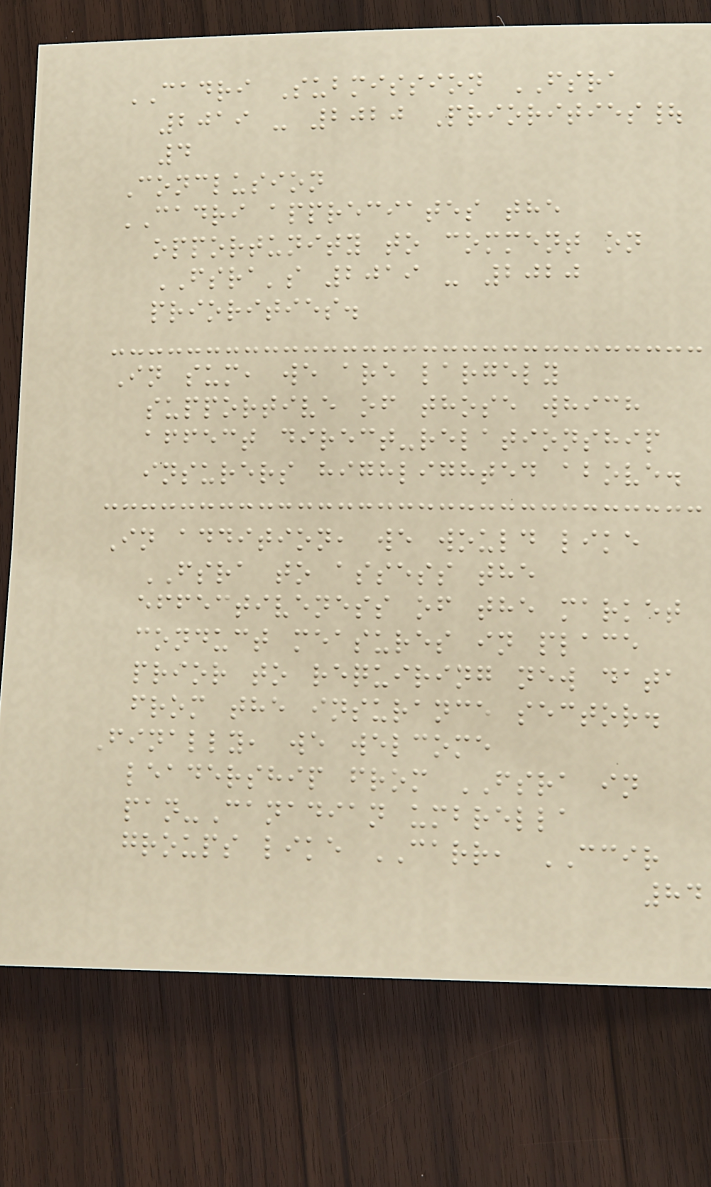CADRI Submission FSRA
2019 - 2020 Priorities|
4
Conclusion
CADRI appreciates the
opportunity to comment on
FSRA's 2019 - 2020
priorities.
In sum, we are largely
supportive of those which
affect direct-relationship
insurers highlighted above.
In addition, we would like
FSRA to assess the
effectiveness of the market
conduct measures in place
prior to requiring new data
from the insurance sector.
Finally, we welcome
leadership from FSRA in
pan-Canadian umbrella
groups like CARR, CCIR
84
